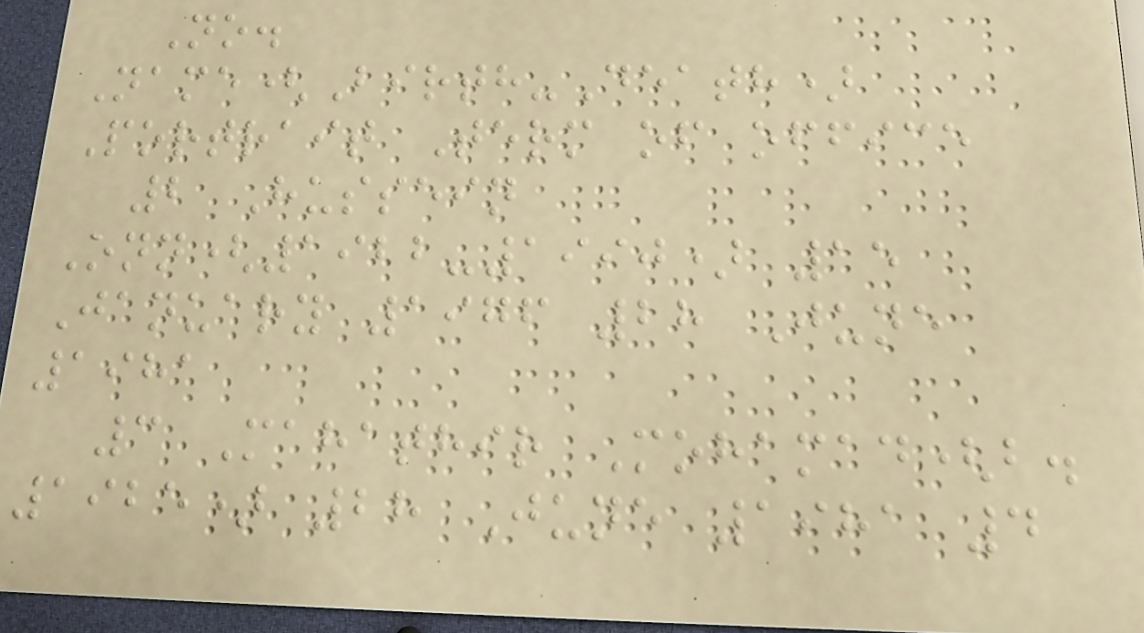No.
Name(Birth-Death)
Portrait Term of office
2 Hussein
Onn(1922-1990) 15
January 1976 28 June
1981
3 Mahathir Mohamad(b.
1925) 28 June 1981 4
